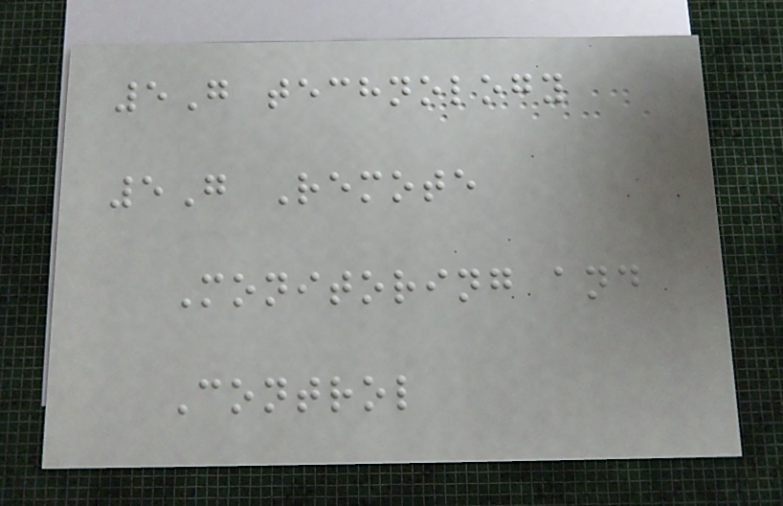5G technology
5G Remote
Monitoring and
Control
